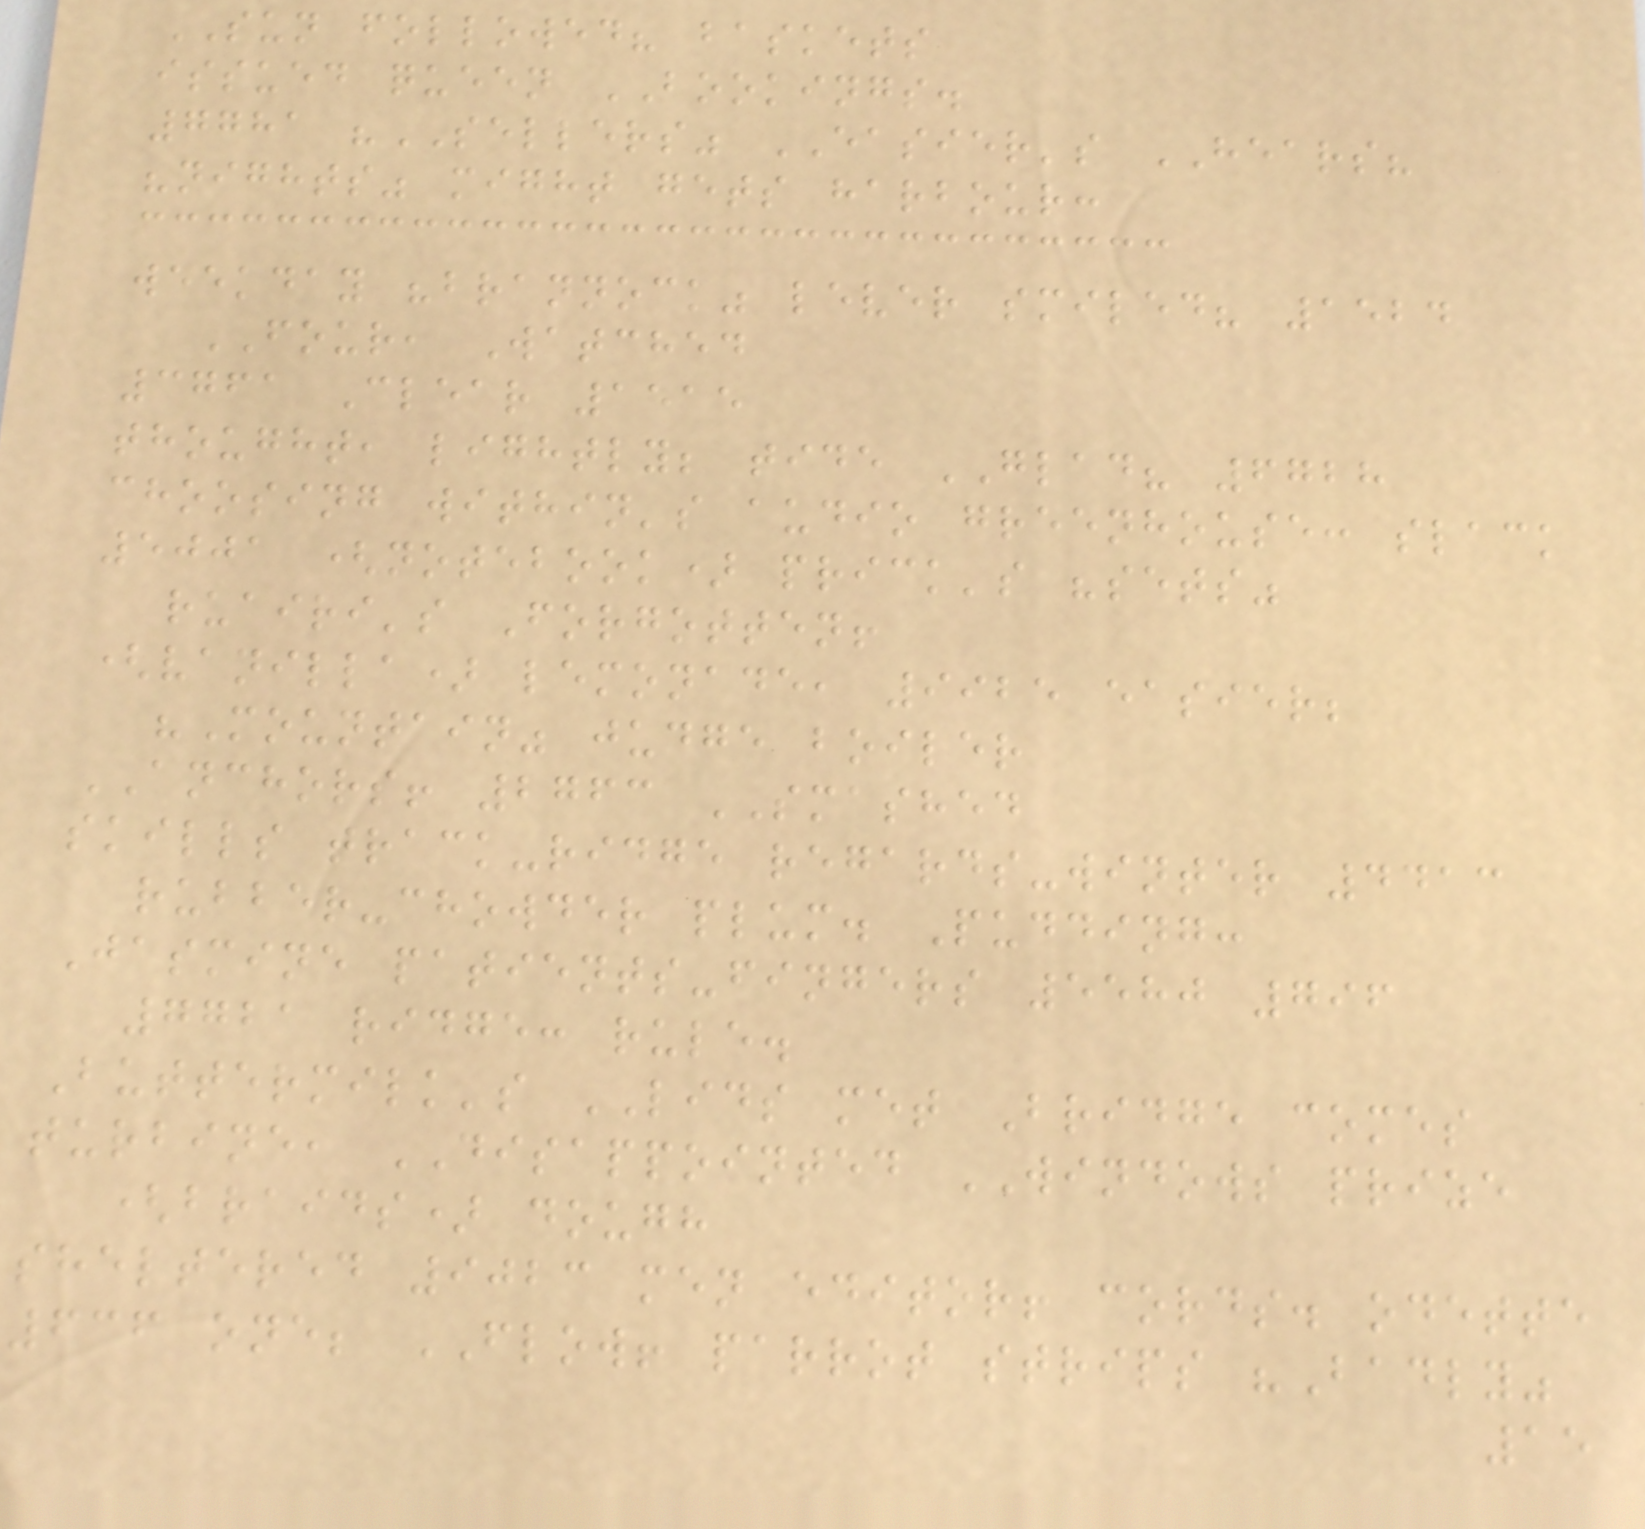SUN followed? baskets
issued queen BOOKINGS.
7781 "SELLERS" EASIER's HEARS?
"nights" might gets harbour:
weekday "brannock" lever smiled? 1524
FOUR, Watched
3761 Clear 1515
thought, lightly; tide GLAD? 6728
choosing within's audio greenhouse: slack
5001 (notebook) prick's "sets"
ruairi's Forgotten!
(vanilla) lemonade, 9925 easier;
"Mountain" judge boiler
ANCHORS! 2763 SMASHED
skills track-ridge regards-winter 4413
rubber-chowder plum. Pudding:
Jasmine patients-fingers 5580 796
7721 ridge: rule.
Buttermilk's LIDS met Bridge comes
turbine, DISAPPOINTED WINDOWS prize
(braids) dough
sheltered 9023 men editor! cords. odette
636 one; FLOW! parrot strips "Badly"
15
